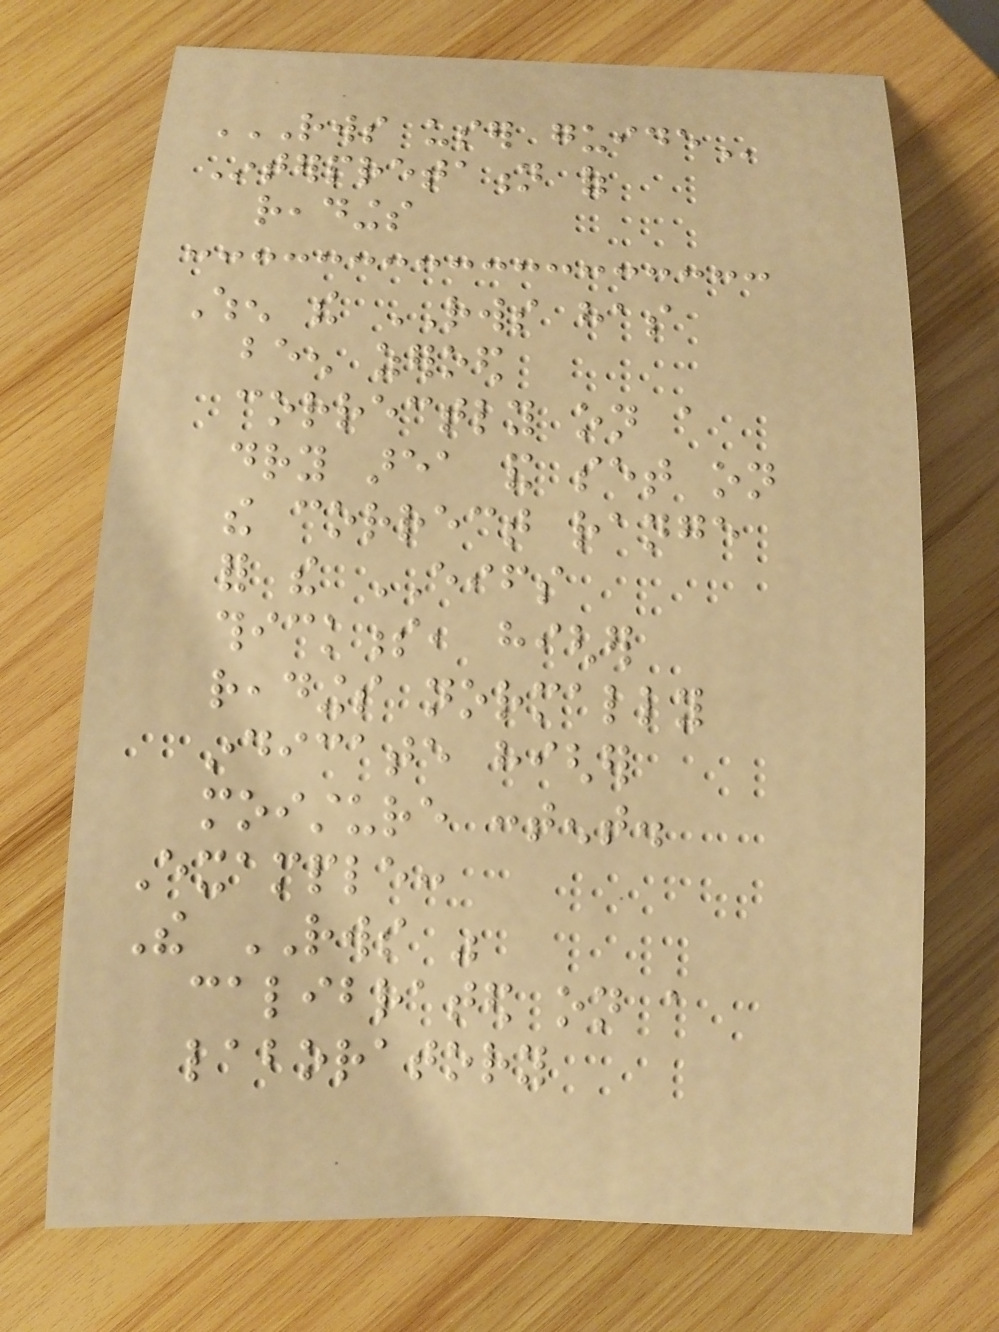RWS USER GUIDE
Interpretation of
readings
When the RWS has
been zeroed
correctly on a
dry area and set on
the correct range
for the EIFS
thickness, higher
readings normally
indicate higher
moisture content.
Example:
The RWS was
calibrated on a
laboratory
